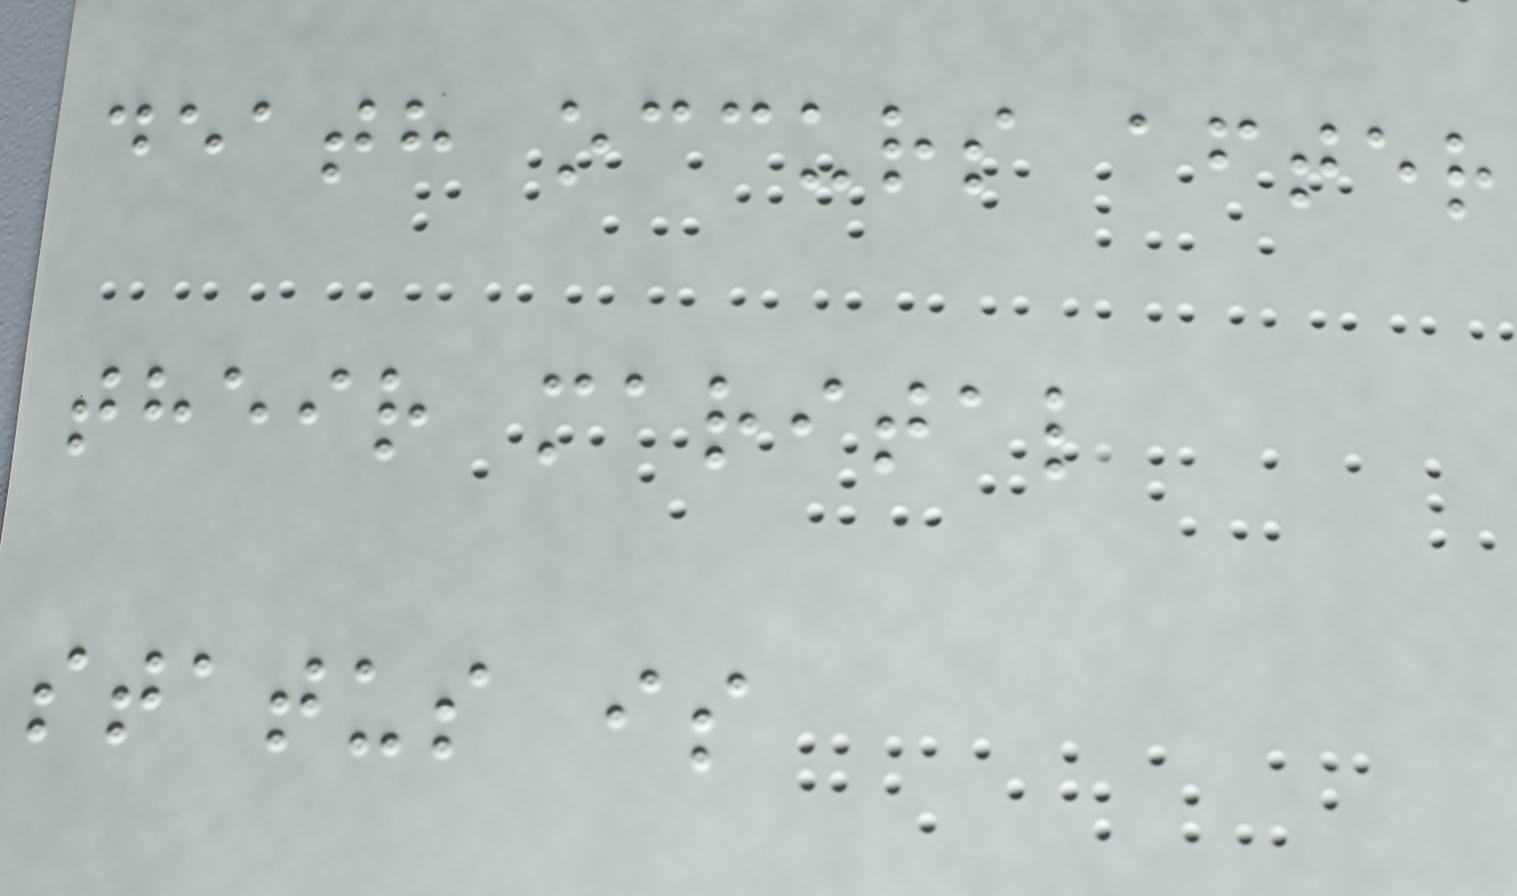death occurs after
their marital
status is
